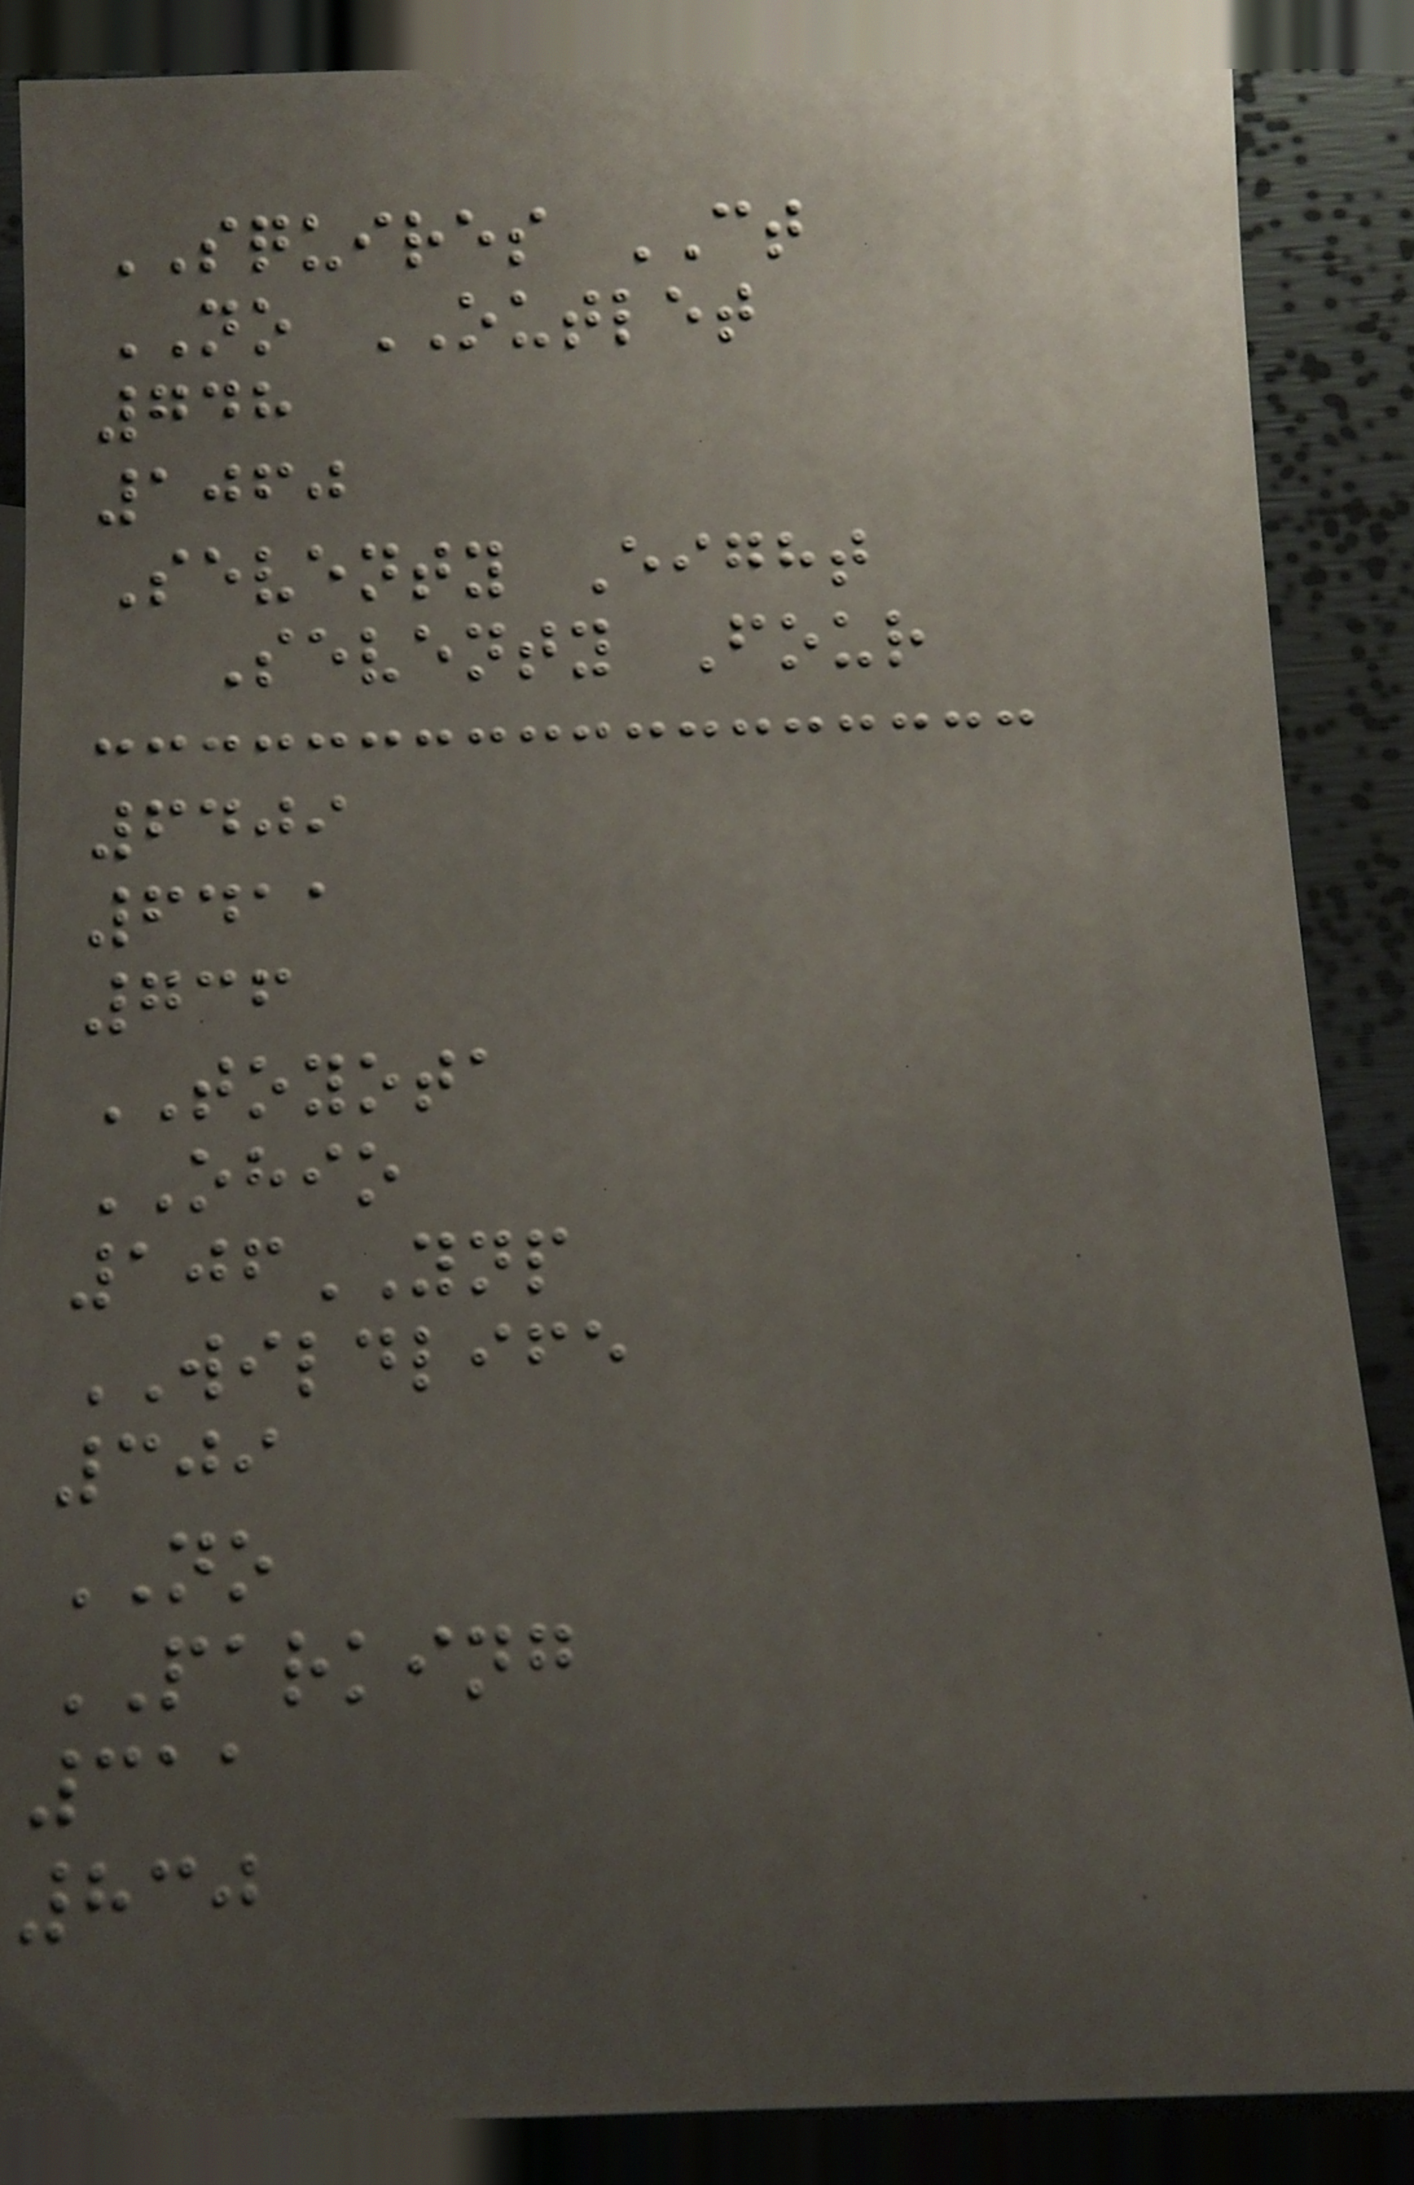SQUIRES CT
NO OUTLET
748
1060
Seventy Eight
Seventy Four
6409
6411
736
TOYOTA
OHIO
106YNP
WILDLIFE
309
NO
PARKING
311
830
